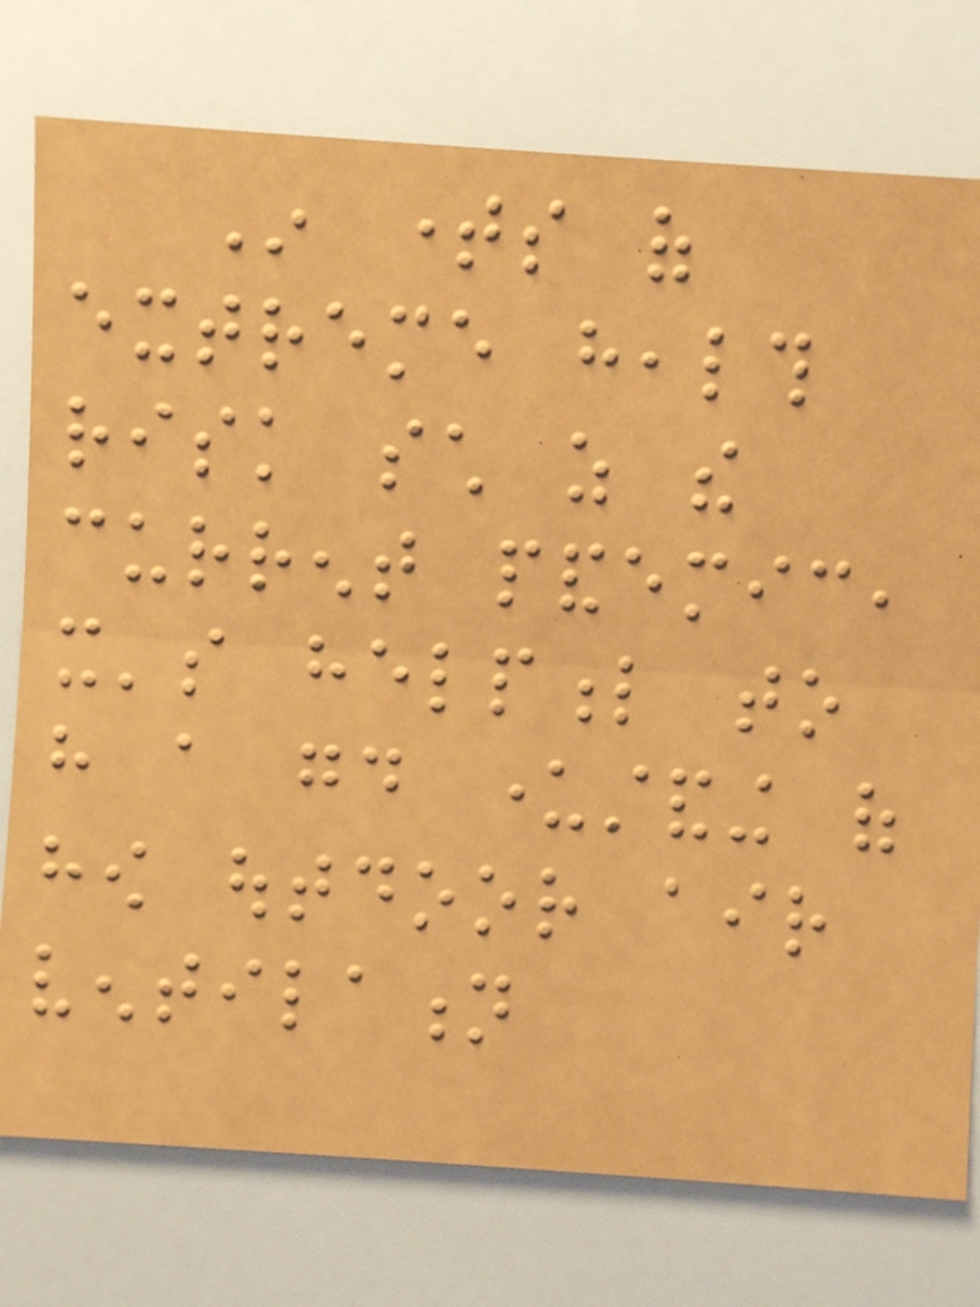In times of
extreme health
risk such as the
current pandemic,
it's helpful to
have a good understanding of
how outdoor air
ventilation
